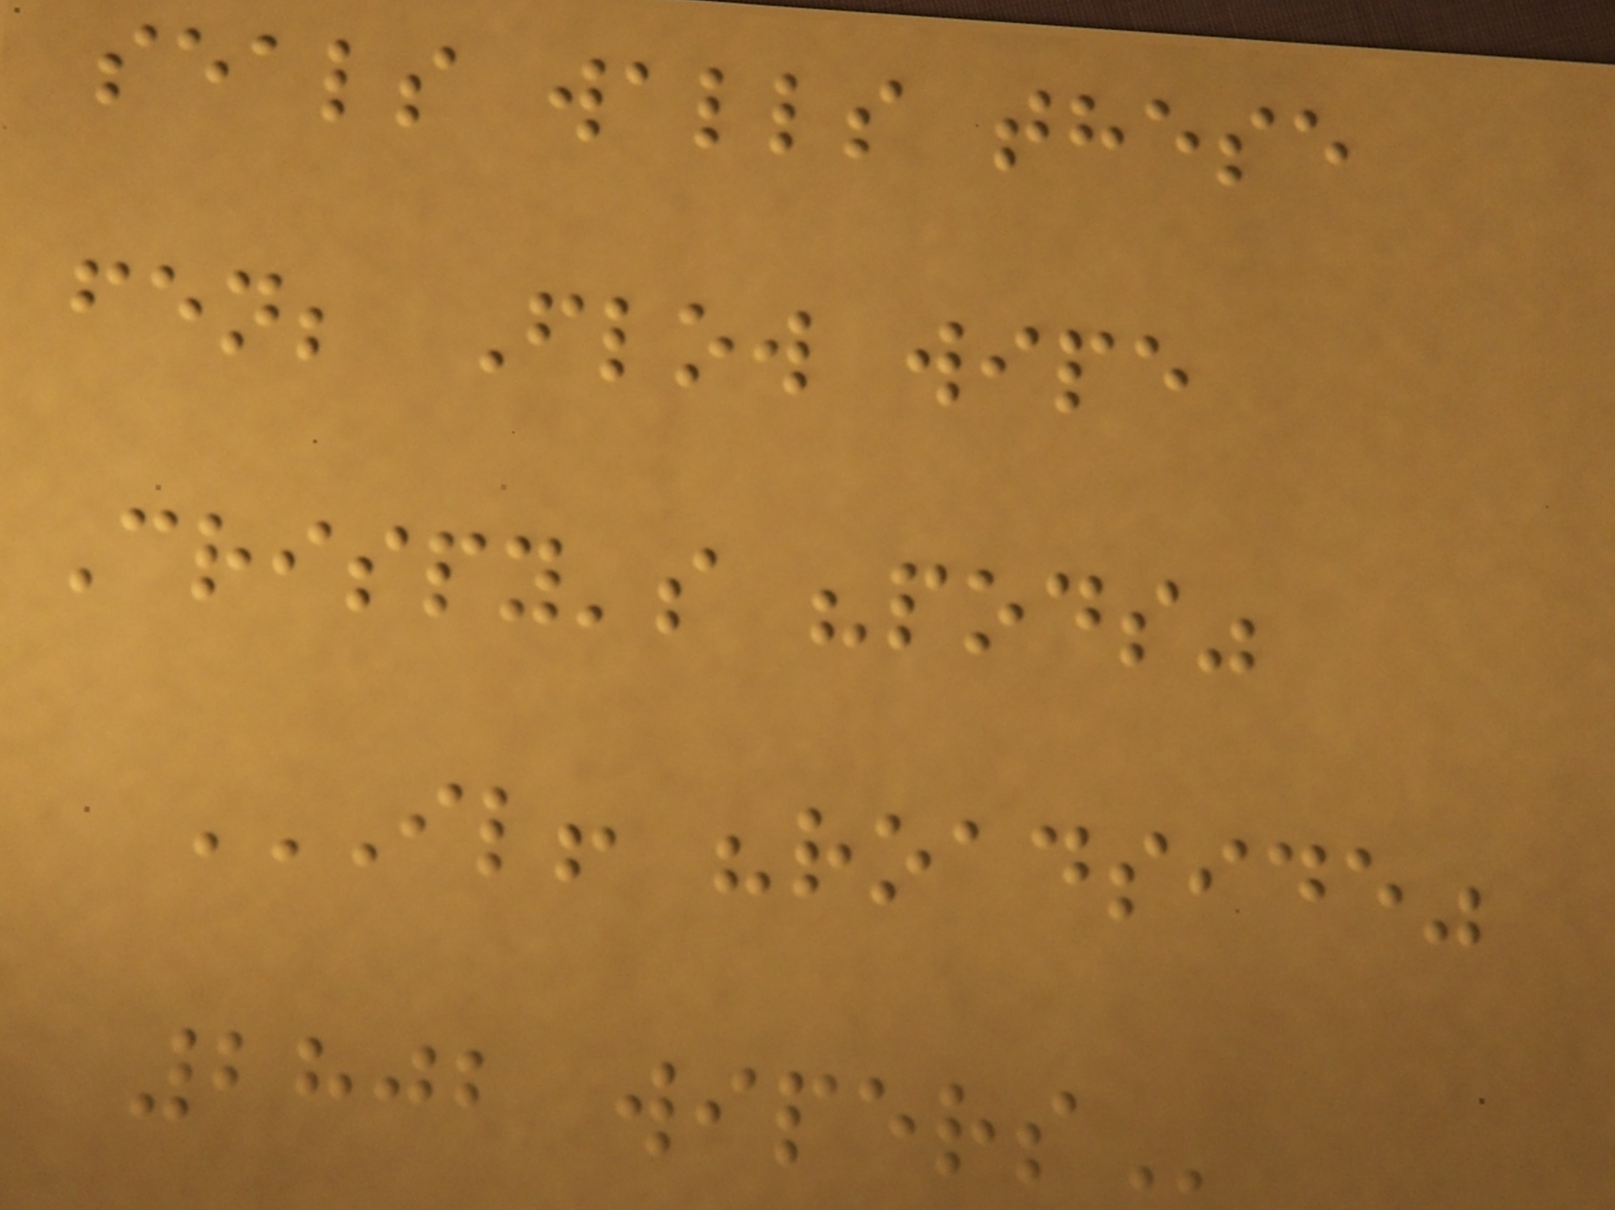seals walls these
fen; Flow wipe
Crispy's "pods"
IL! "ROADSIDE"
2802 WIPERS
